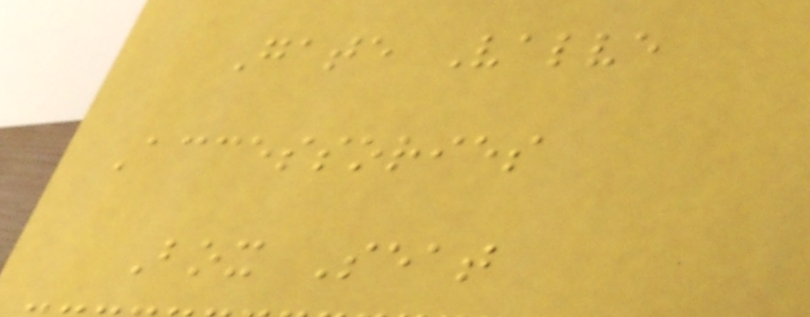Gate Valve
Accessories
Box Seat
